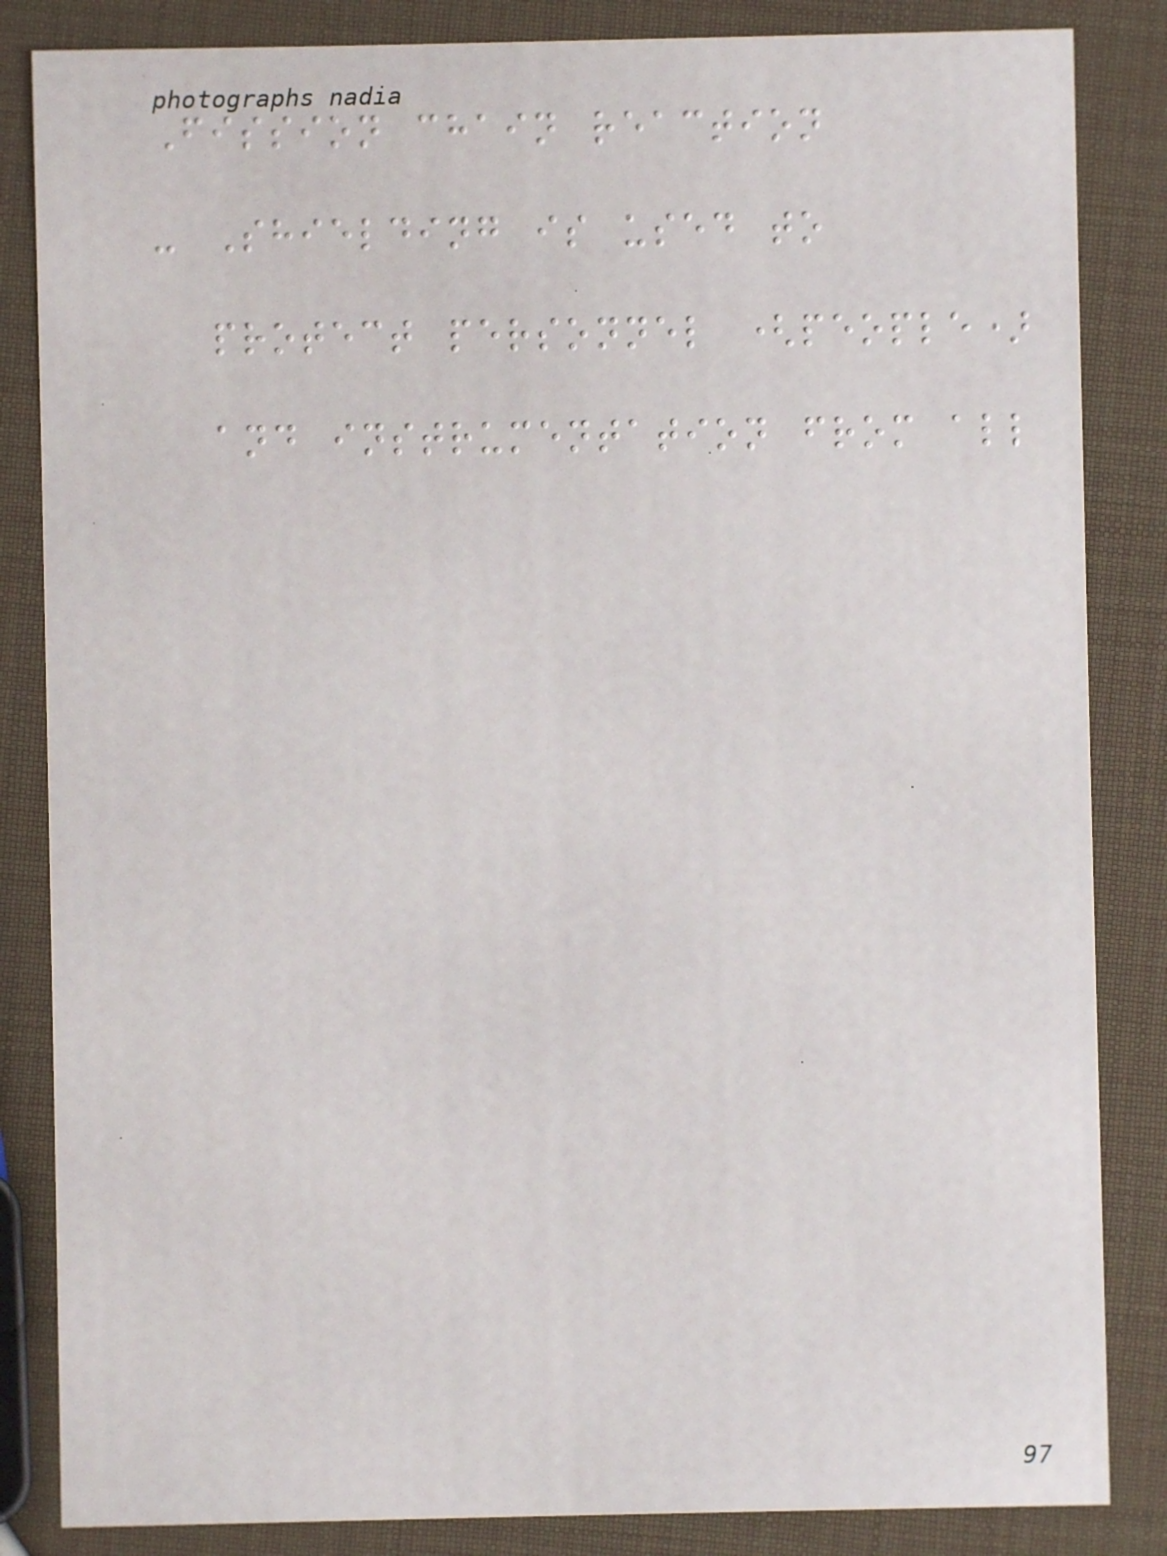Fission chain reaction
- Shielding is used to
protect personnel (people)
and instrumentation from all
